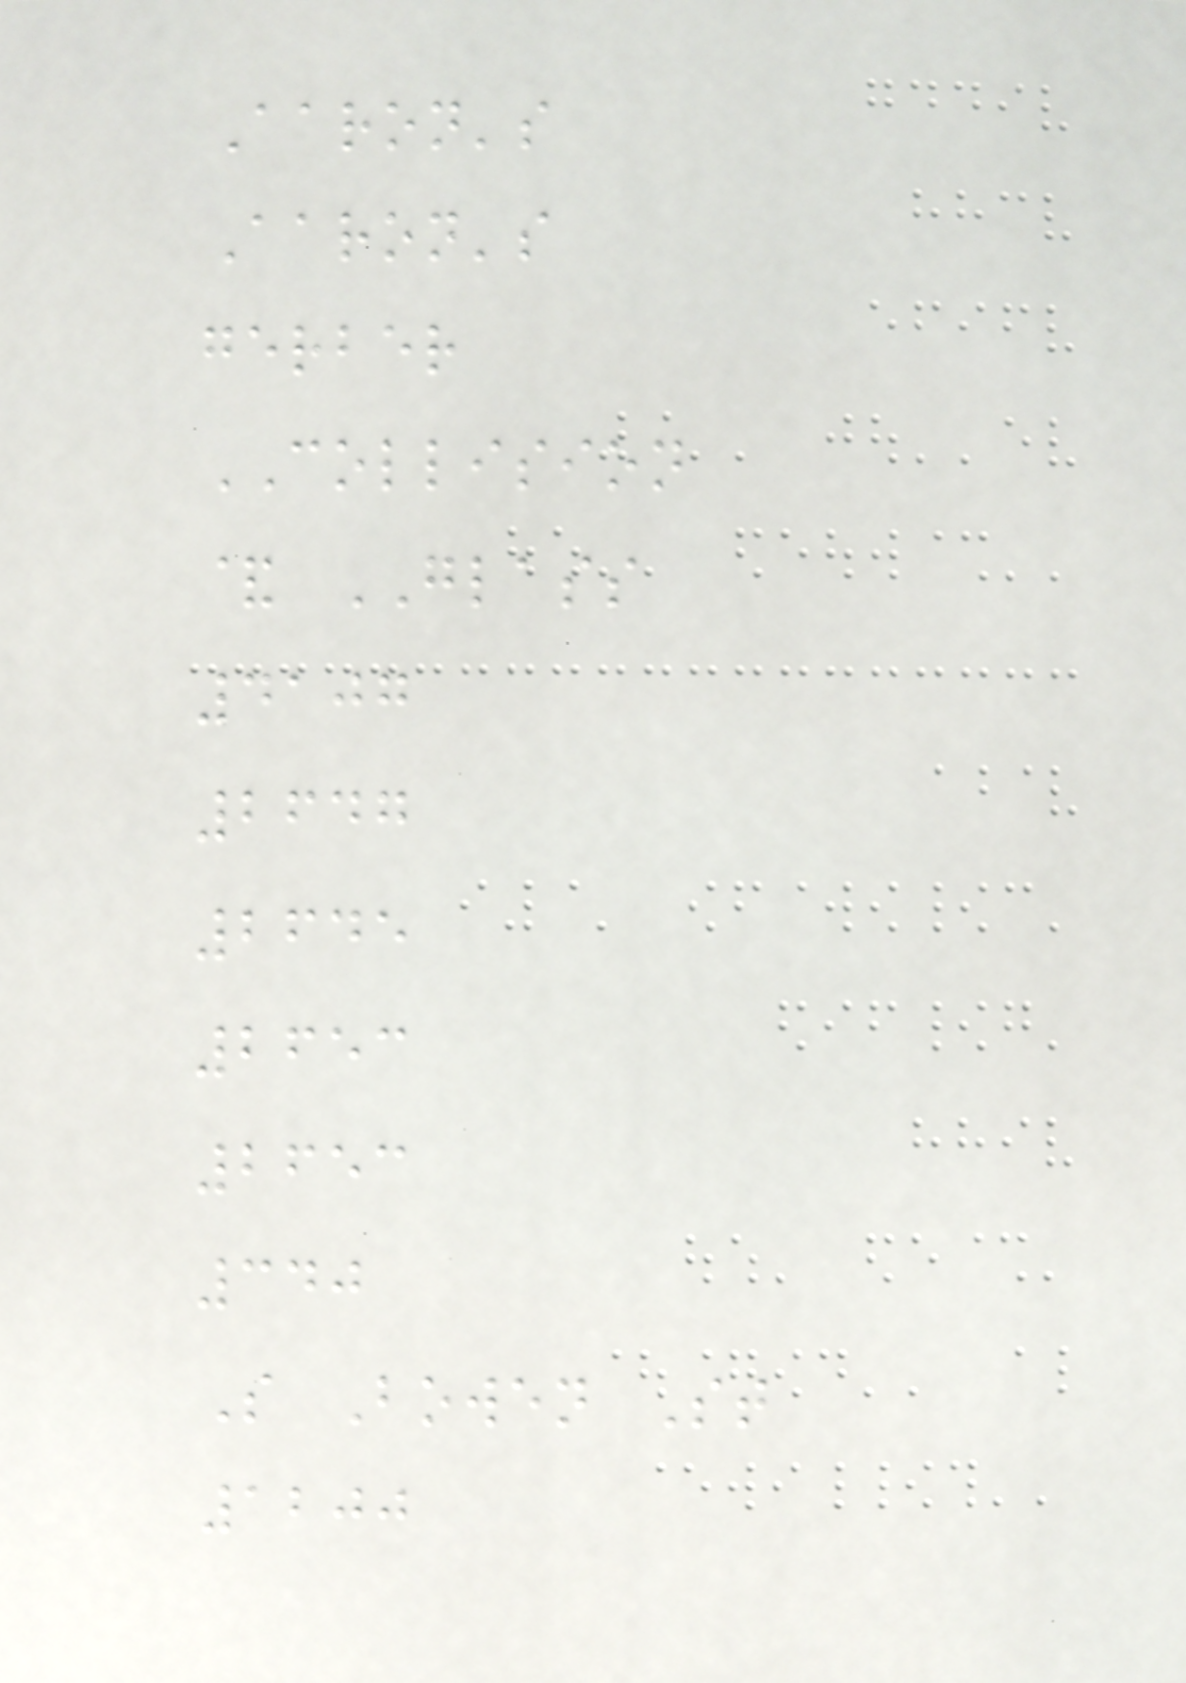Aaron's
Aaron's
gerber
COLLISION
& GLASS
4107
2647
2645
2653
2653
340
S Bowen St
1200
